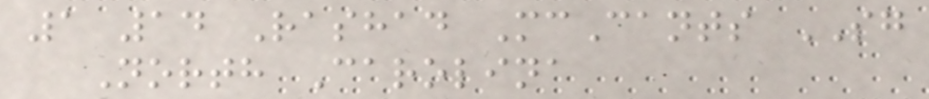1 14 Rashad McCants SG
North Carolina
